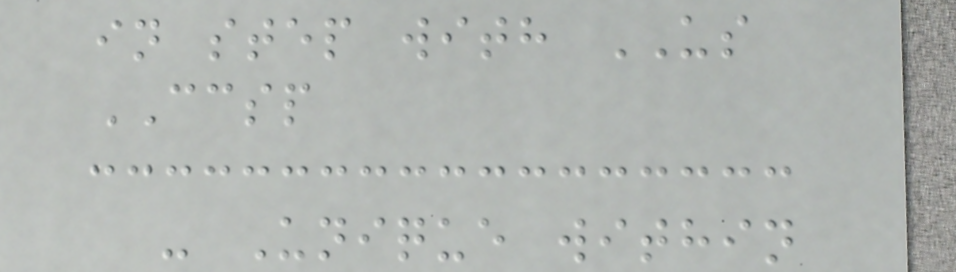in step with US
CCSP
- Unique within
